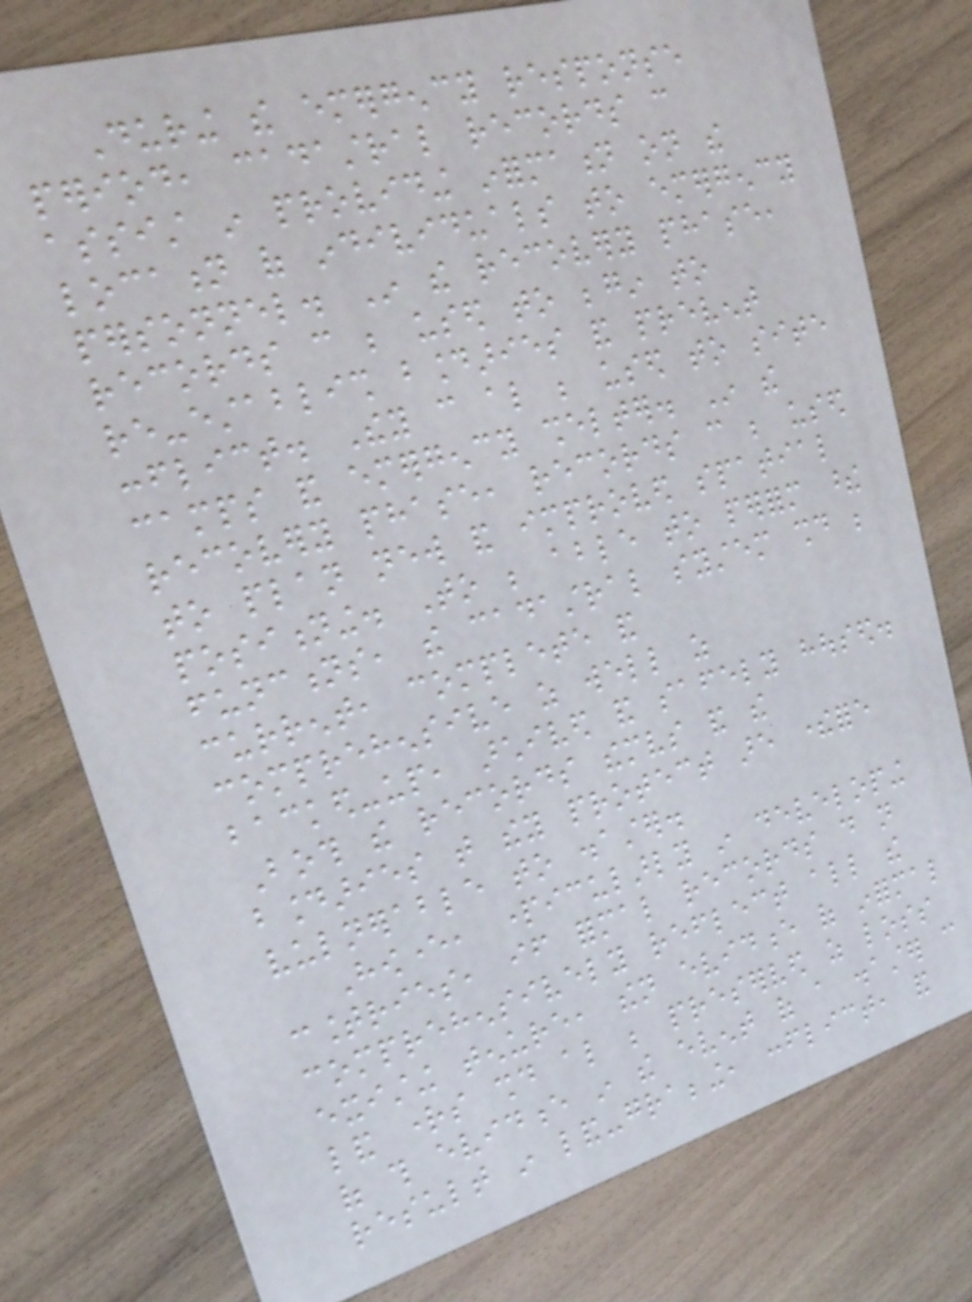During the emergency response
period, cadastral records can
assist in providing information on the
location of individuals to emergency
personnel. In the recovery phase,
records can be used to begin to
re-establish boundaries and prevent
conflict. They can also be used to site
camps and emergency shelter. In the
recovery phase, records can be used
to plan new and improved spatial
positioning. To be able to perform these
functions, the cadastral system should be
current, complete and
comprehensive as well as
backed-up, archived and safely housed.
Both the records themselves and the
boundaries that they protect are therefore
vulnerable to disaster.
However, particularly in developing
countries, if formal records do not
comprehensively reflect all the
existing tenure, then evidence of informal
land rights should also be preserved as loss
of this evidence in the event of a disaster can
result in land-grabbing, conflict, and
